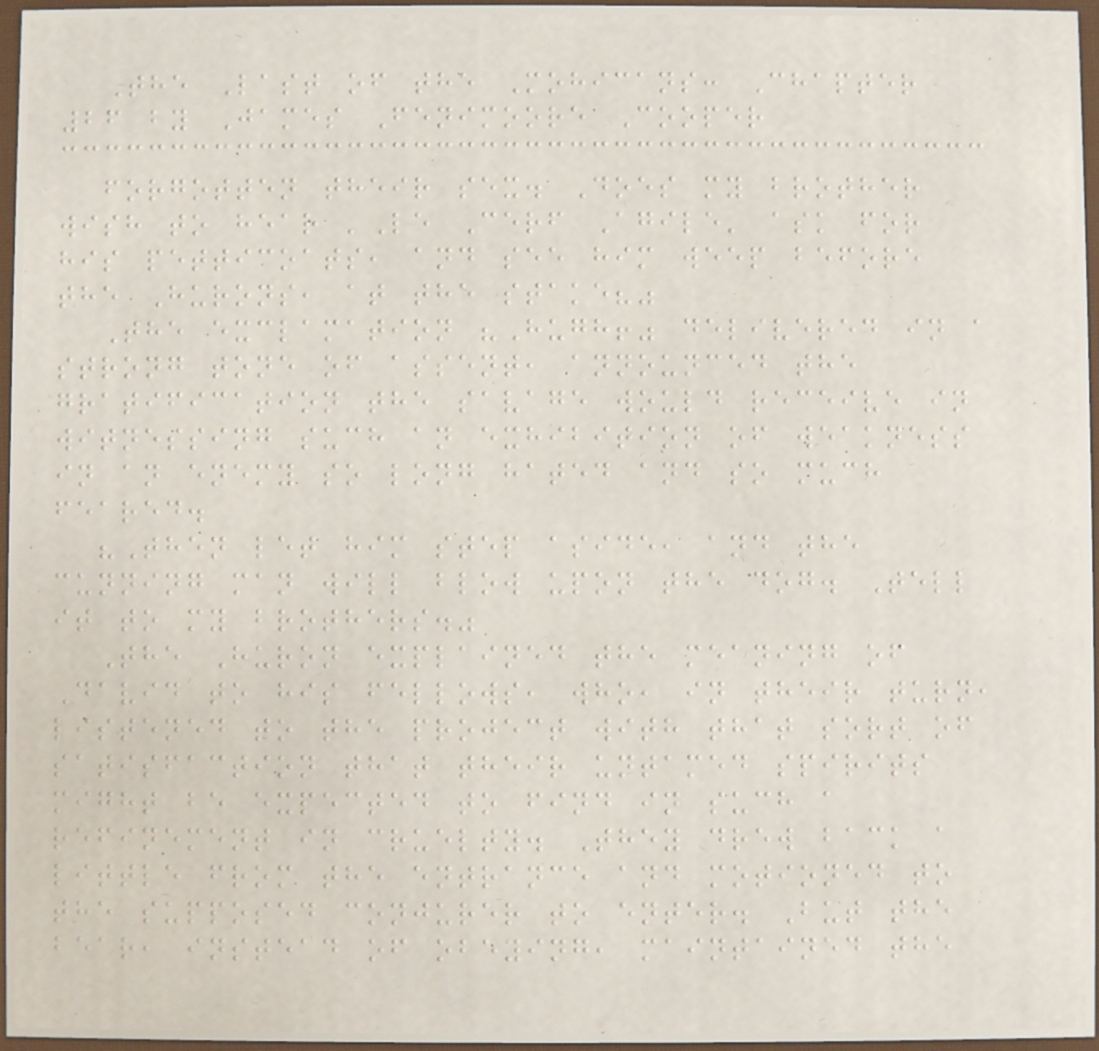The Last of the Mohicans: Chapter
26 by James Fenimoore Cooper
forgotten their sex. Does my brother
wish to hear 'Le Cerf Agile' ask for
his petticoats, and see him weep before
the Hurons, at the stake?"
The exclamation "Hugh!" delivered in a
strong tone of assent, announced the
gratification the savage would receive in
witnessing such an exhibition of weakness
in an enemy so long hated and so much
feared.
"Then let him step aside, and the
cunning man will blow upon the dog. Tell
it to my brothers."
The Huron explained the meaning of
David to his fellows, who, in their turn,
listened to the project with that sort of
satisfaction that their untamed spirits
might be expected to find in such a
refinement in cruelty. They drew back a
little from the entrance and motioned to
the supposed conjurer to enter. But the
bear, instead of obeying, maintained the
